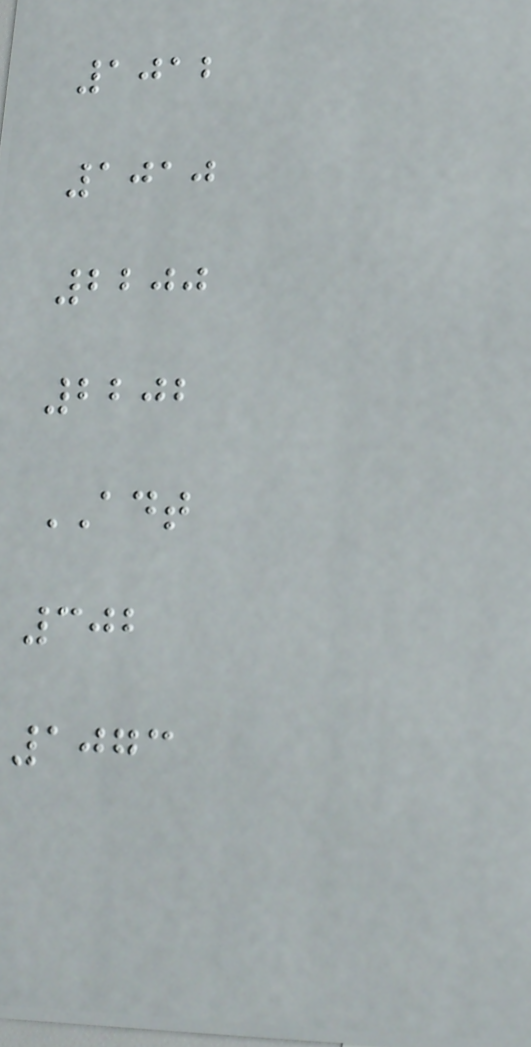1012
1010
2200
2202
ADT
302
1073
